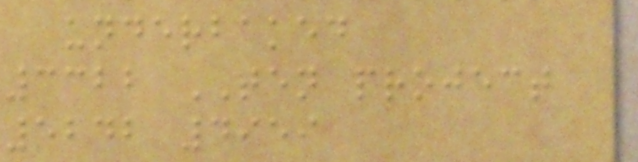underbaked
3322 TEN project
5242 4959
